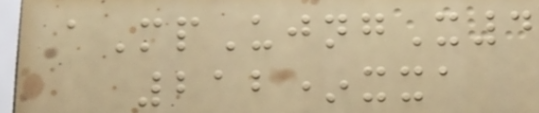aMpUjngX4
212*xxa
